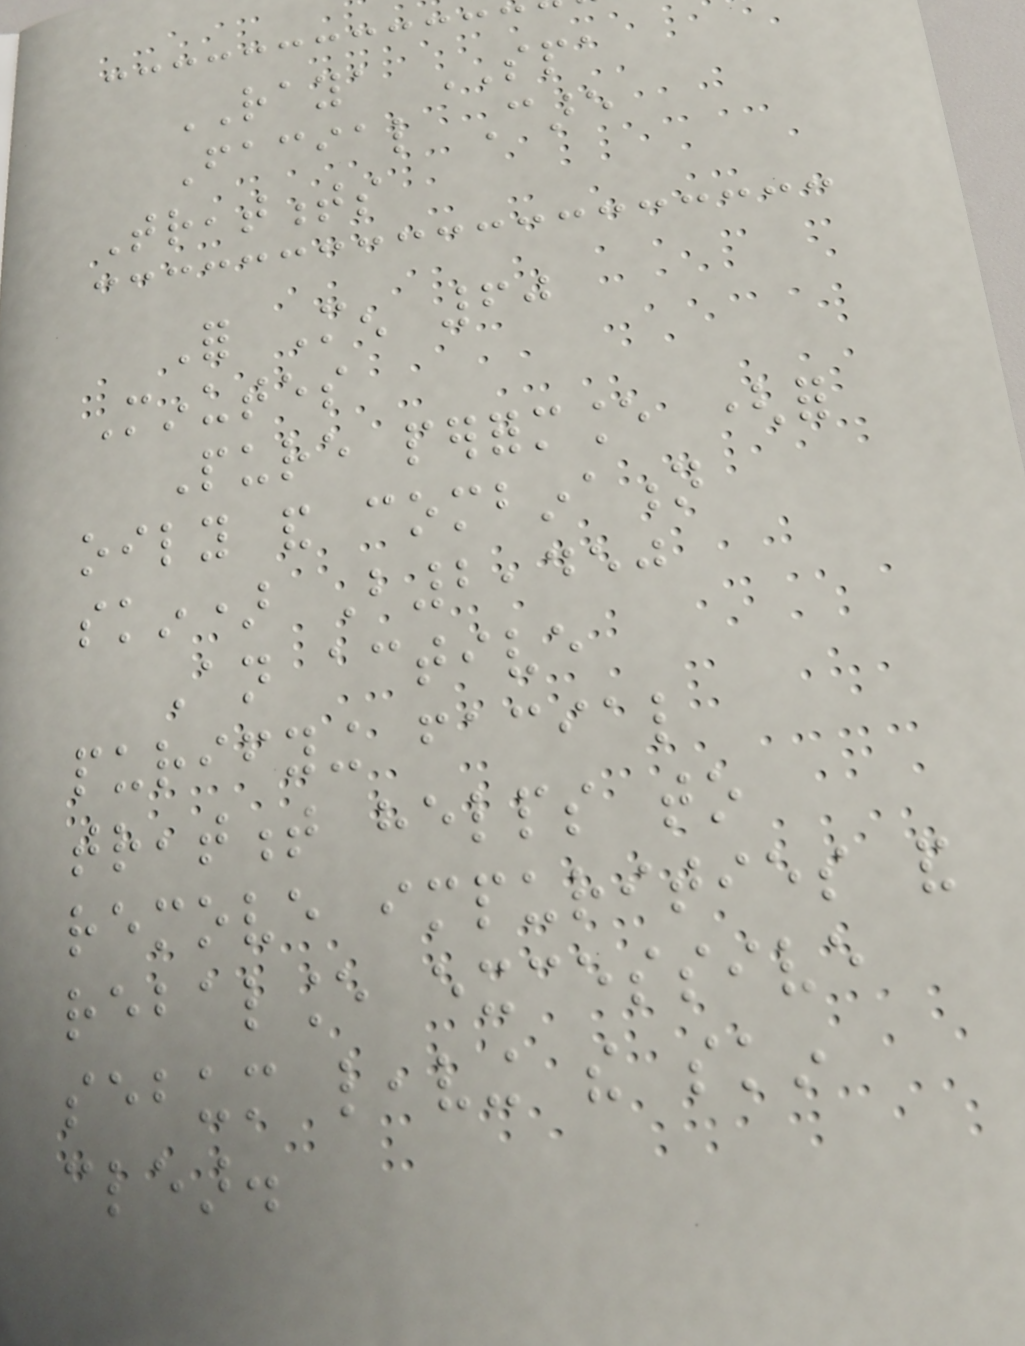RAYA SPA
Facial Care
Treatments
For Men 60
Minutes
Pure performance (for
oily and combination
skin) B2,450
An active
purifying facial
treatment helps to
remove impurities and
rebalance excessive
sebum leaving the skin
clear.
